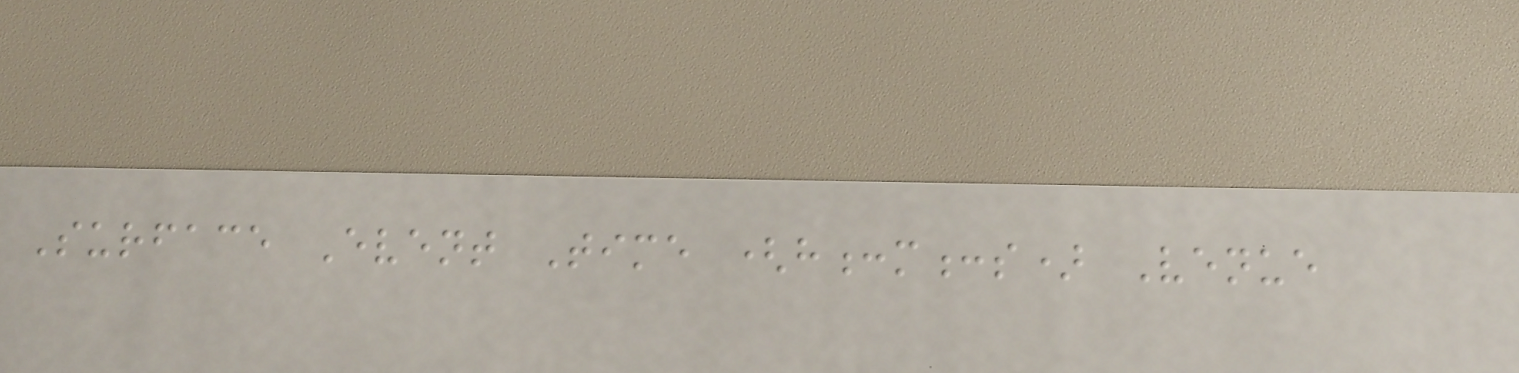Surface Event Time (h:m:s) Venue
